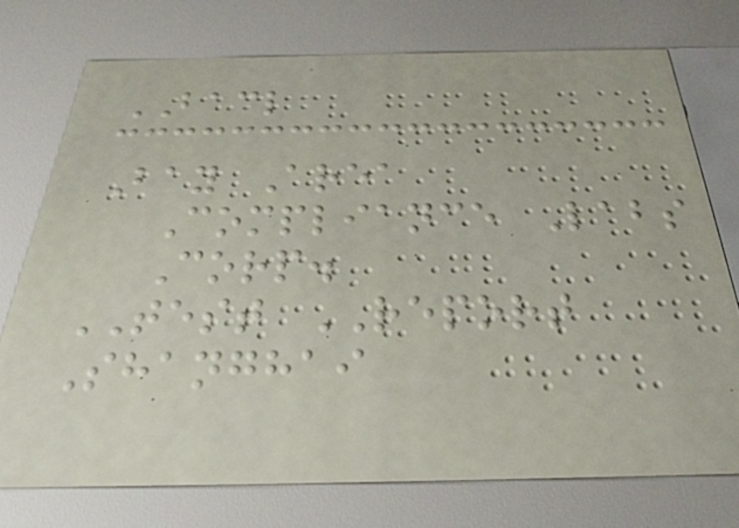BACL
Bay Area
Compliance Labs
Corp.
TEST REPORT
Shanghai
